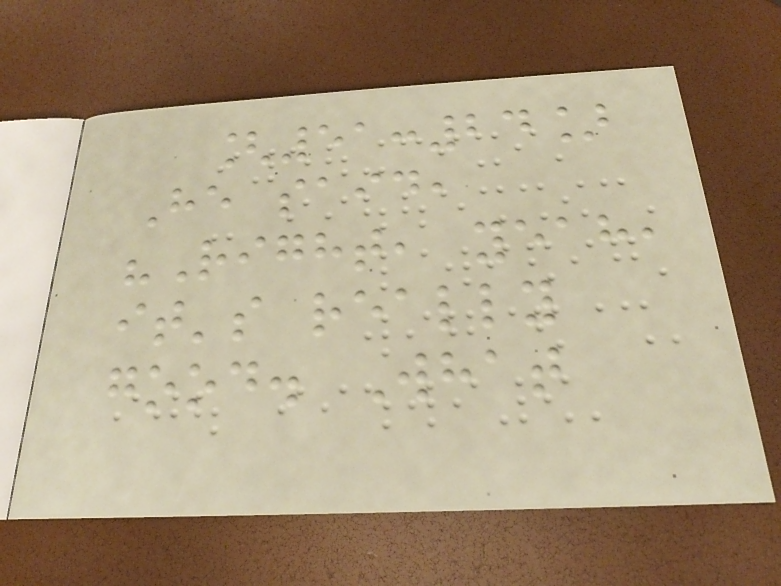[51:24]
He said,
"Right, yeah,
it's really
good. What
